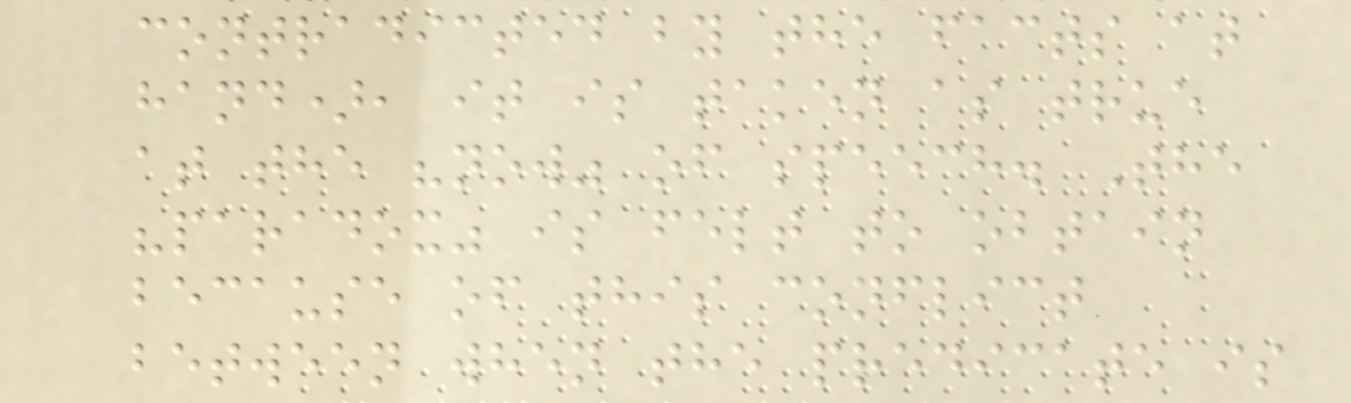contradicted by the facts at
hand), it is taken as true
at the "now" of speech. The
"paradox" is felt to obtain
because of this conflict
between when the predicate is
